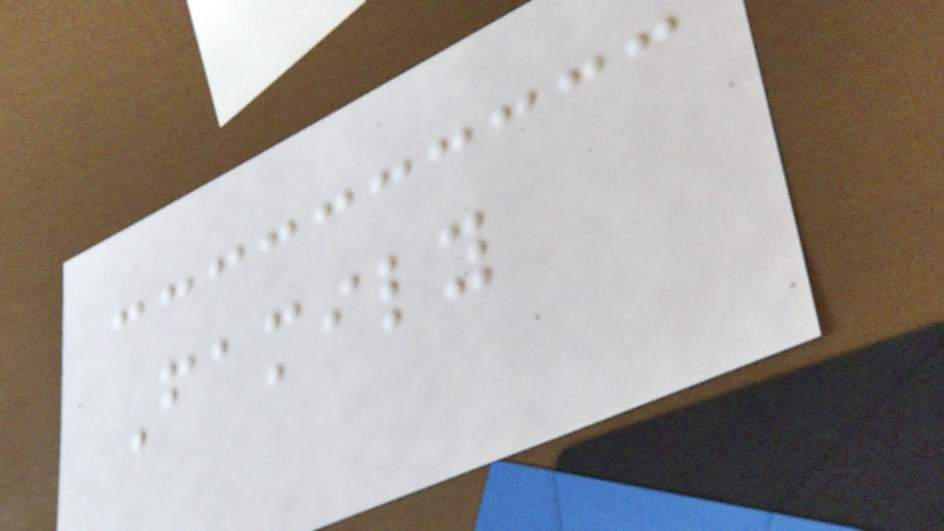Family
